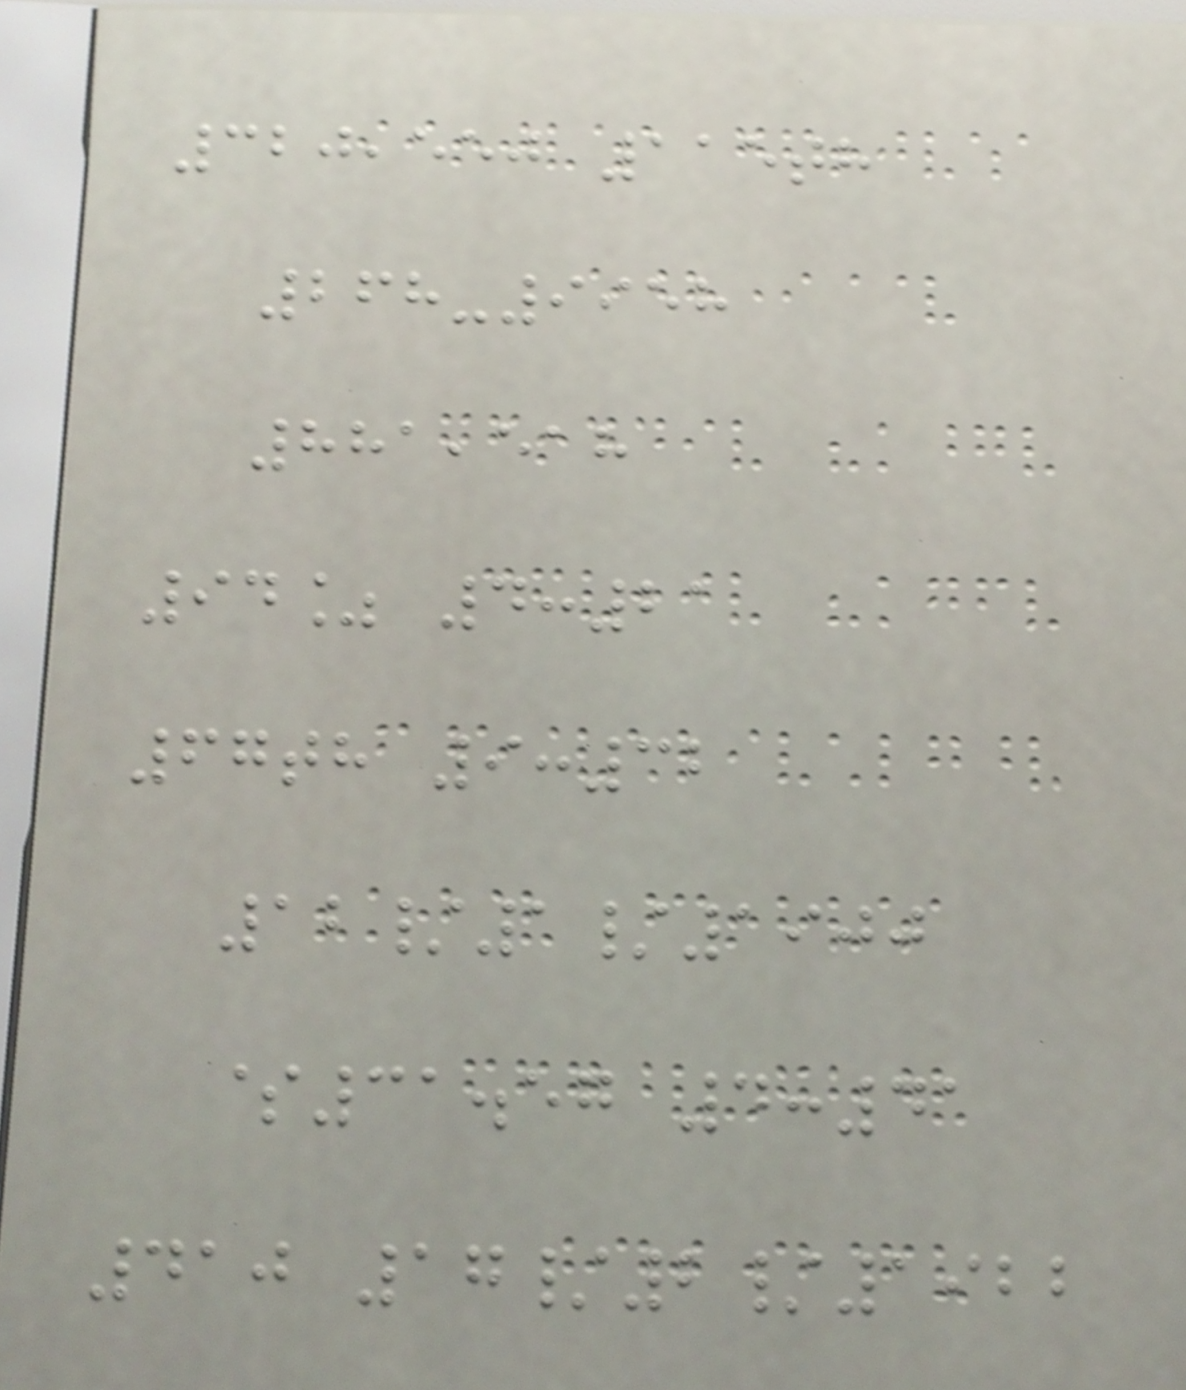320,550 115th
268-9958
881,518
94% 4:21
67th 9:32
12/1/1900
$31.57 4:41
410 17/2/1922
